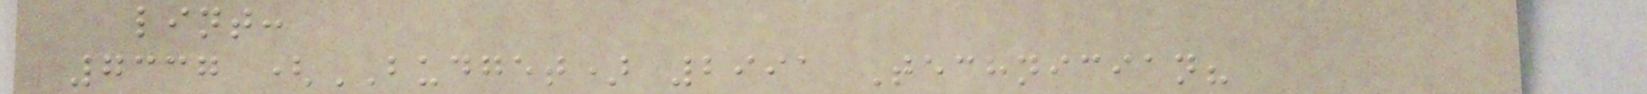lint:
7337 (BUDGET) 2991 Technician?
